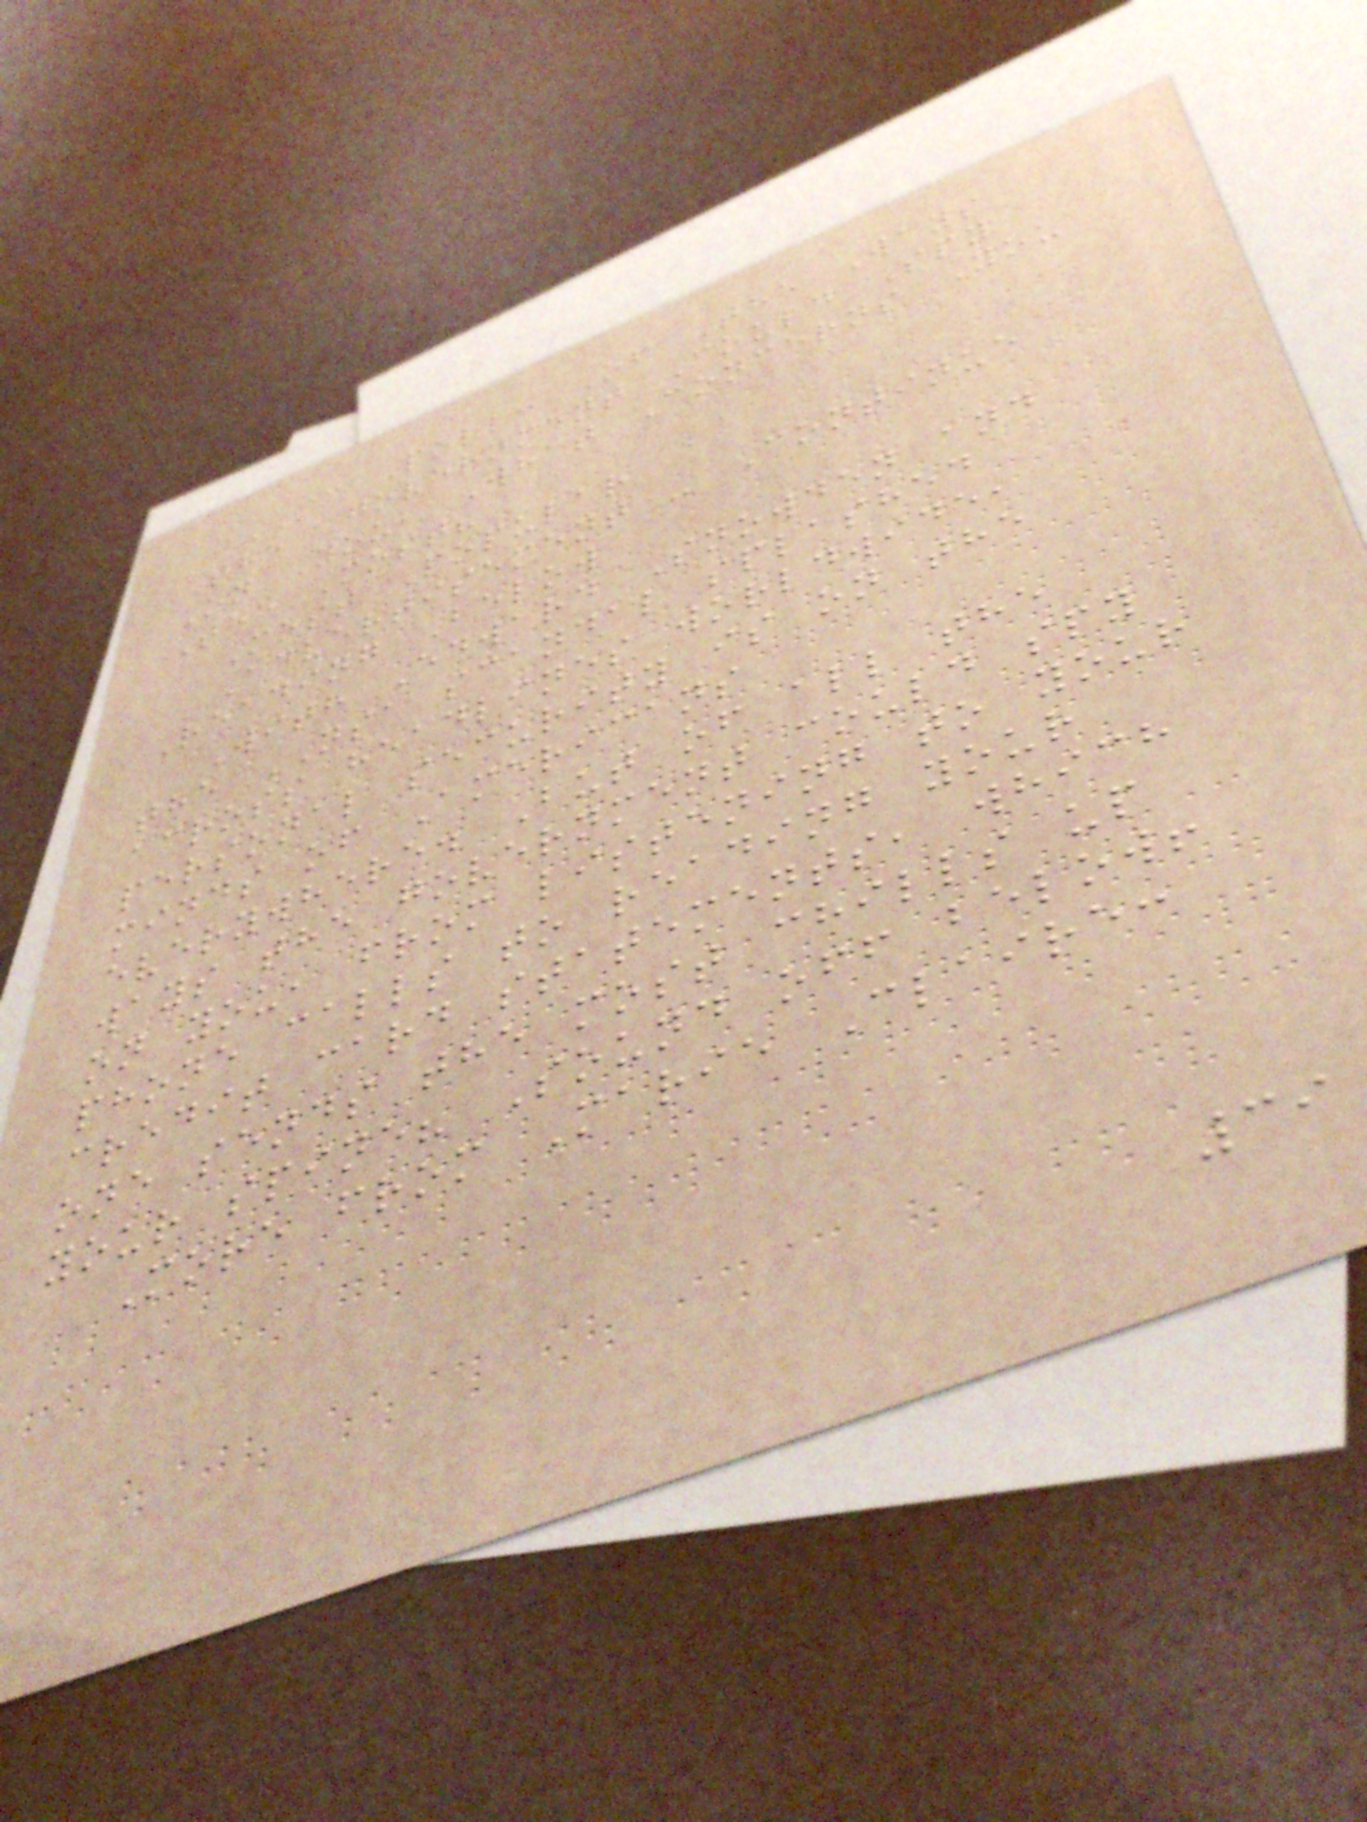MC Poll: Of The Ways
The Government Could Spy
On You, What Concerns You
The Most?
Most Popular
Advertisement - Continue
Reading Below
With Edward Snowden and
the NSA scandal splashed
across headlines worldwide,
personal security is on the
minds of Americans
everywhere. But of all the
ways the government could spy
on you, from listening to your
phone calls to reading your
credit card statements, which
one sends the most chills up
your spine? Sound off below!
More from Marie Claire:
39
